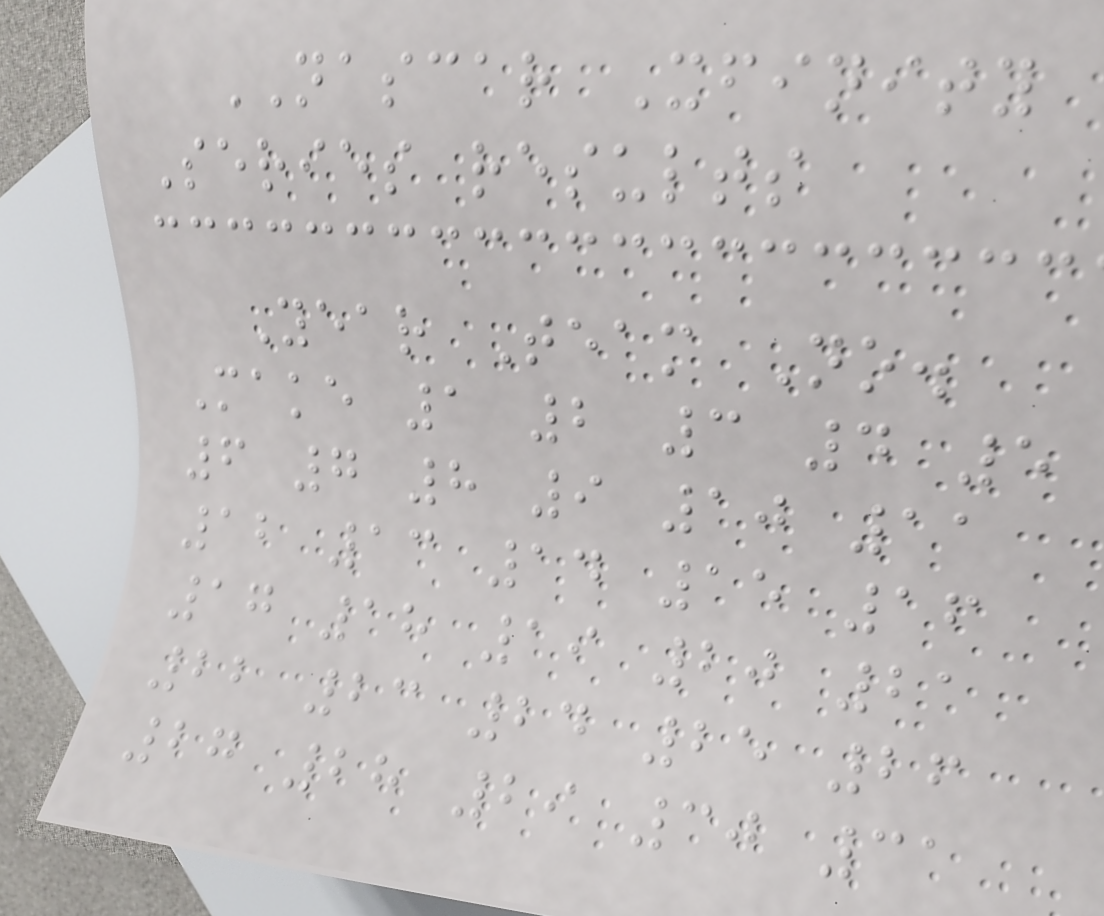NASCAR Xfinity
Series results
Year Team No.
Make 1 2 3 4 5
6 7 8 9 10 11
12 13 14 15 16
17 18 19 20 21
22 23 24 25 26
27 28 29 30 31
